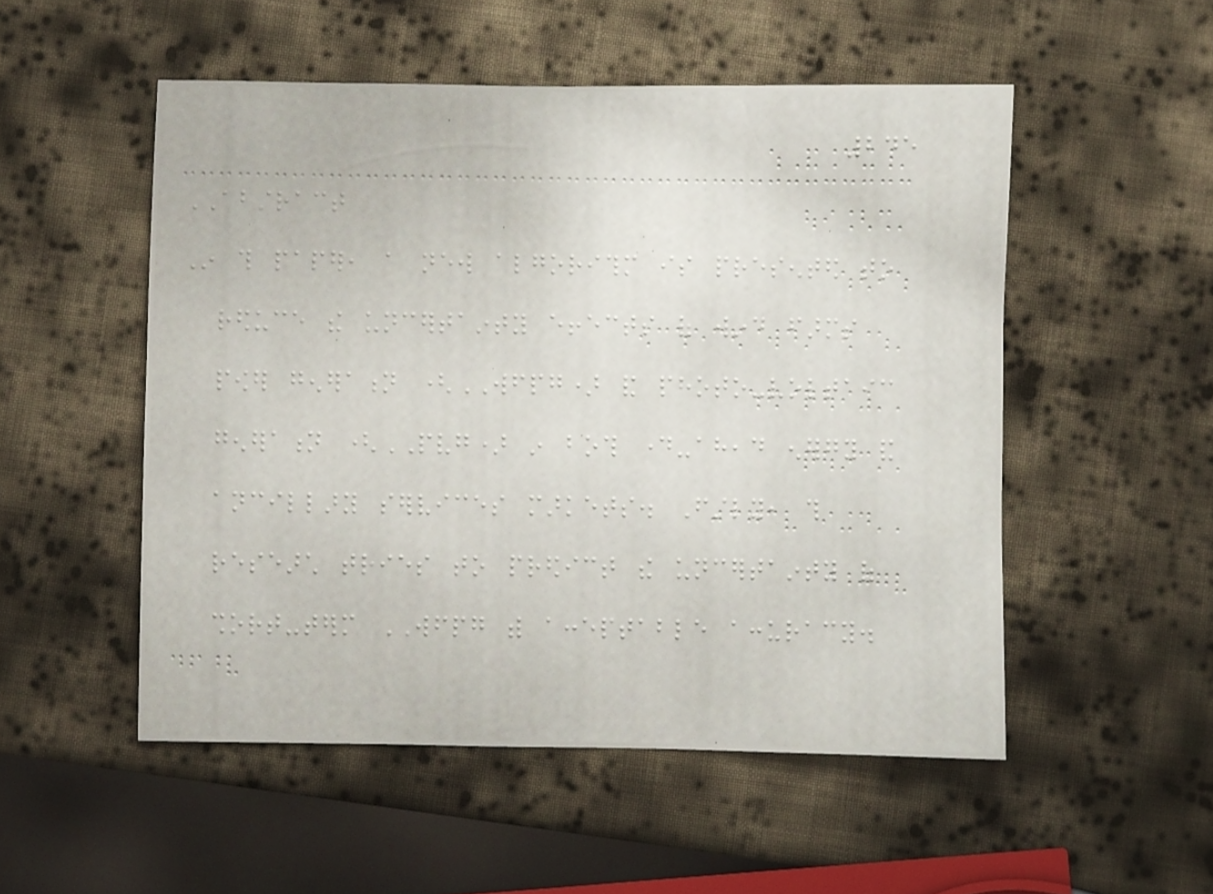245
ABSTRACT
In this paper, a new algorithm is presented to
reduce the uncertainty effects of wind farms
power generation (WFPG) and photo-voltaic
generation (PVG) in both day-ahead energy and
ancillary services markets. Firstly, this
research tries to predict the uncertainty of
short-term WFPG with acceptable accuracy.
